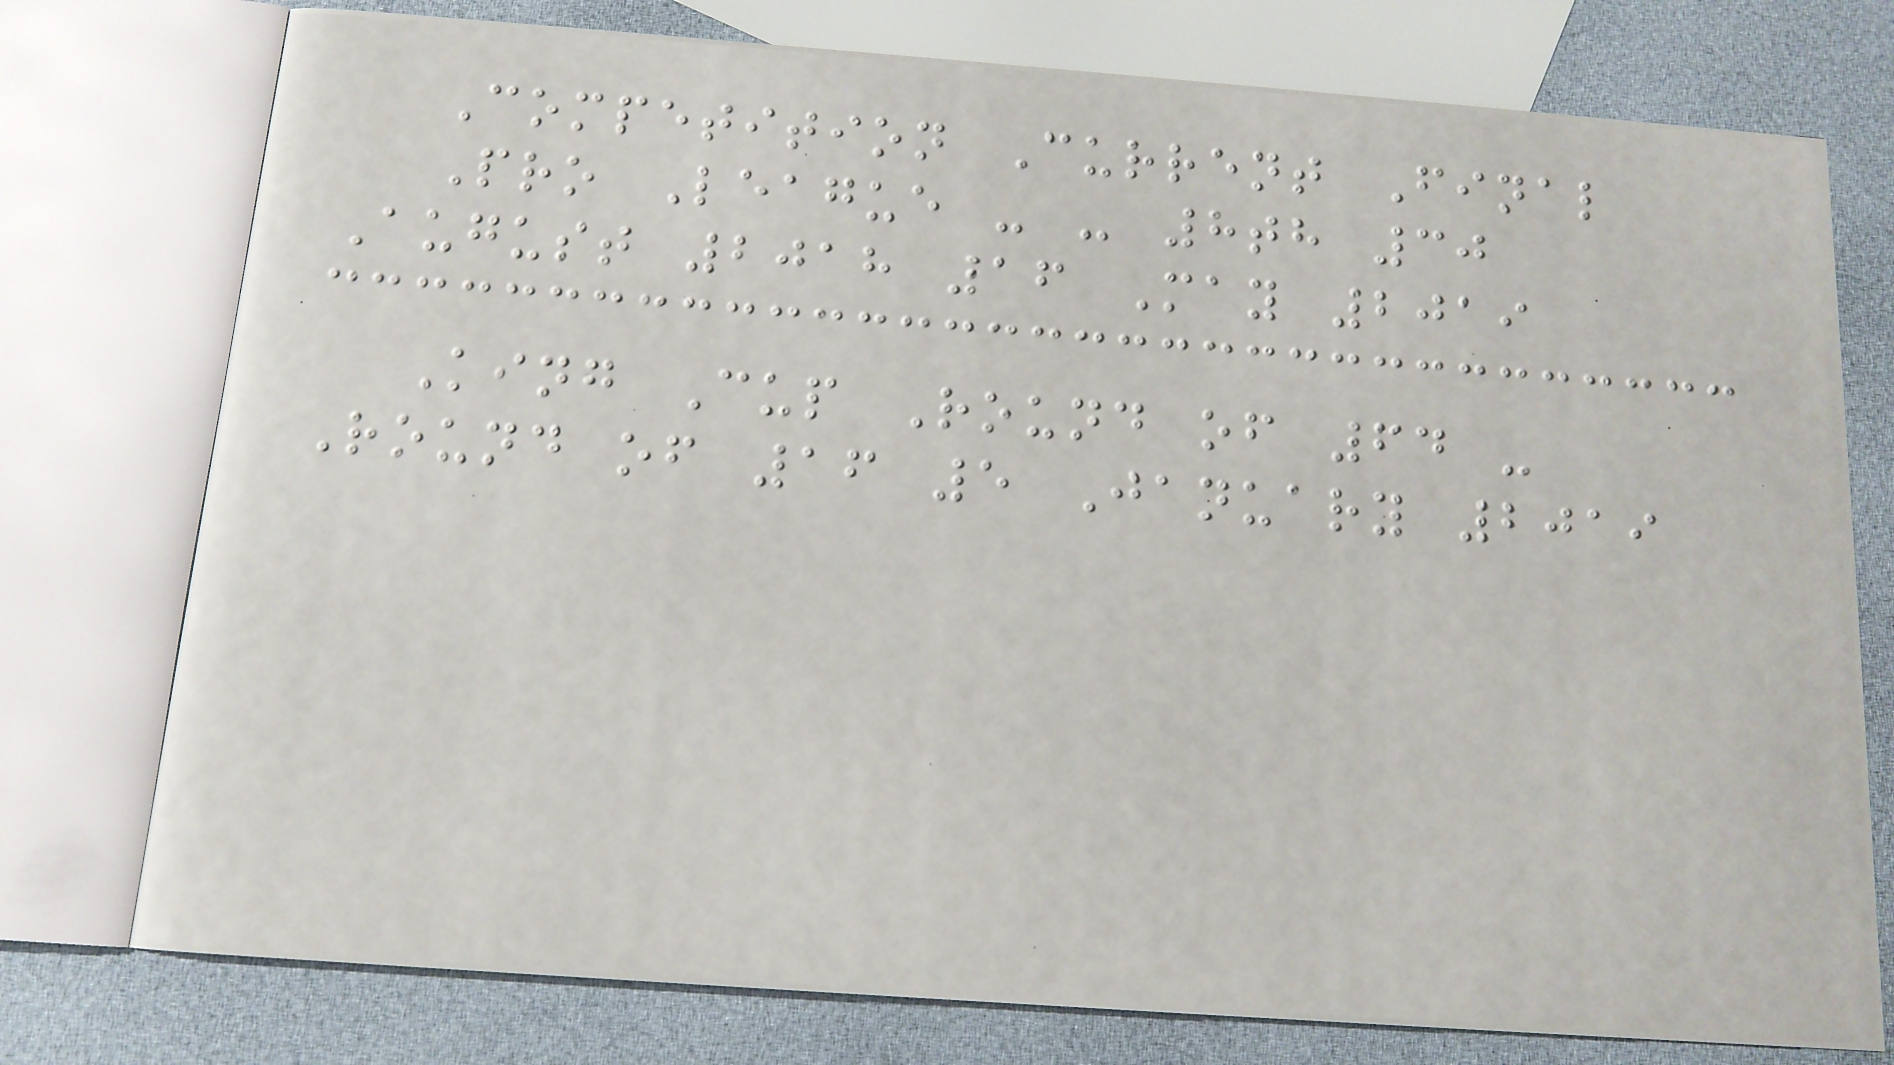Competition Current Final
Pro League - - 8th 30
August 2018 16 May 2019
King Cup Round of 64 -
Round of 16 5 January 2019
